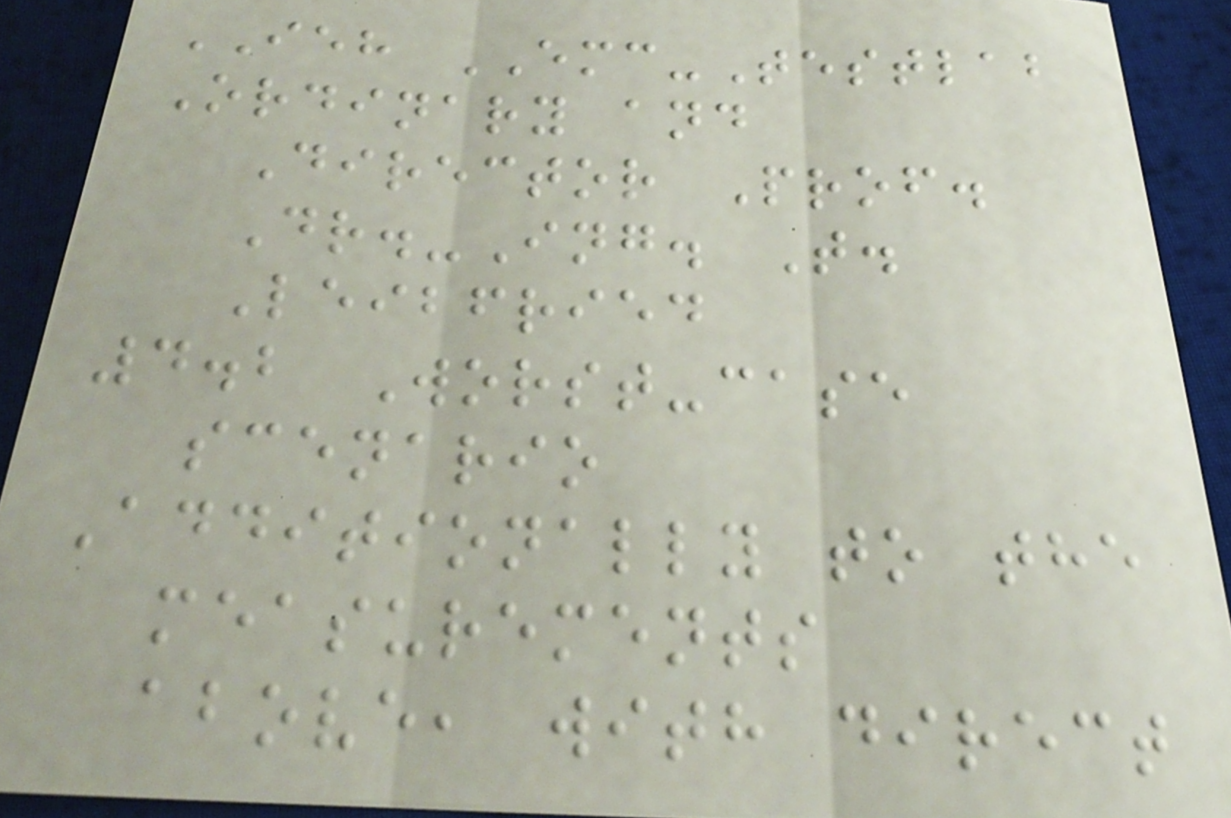IEH EMC-Testlab
Ordinary and
Director Prof.
Dr.-Ing. T.
Leibfried
4.2 Worst-case
scenario
Additionally to the
measurements
above, with direct
